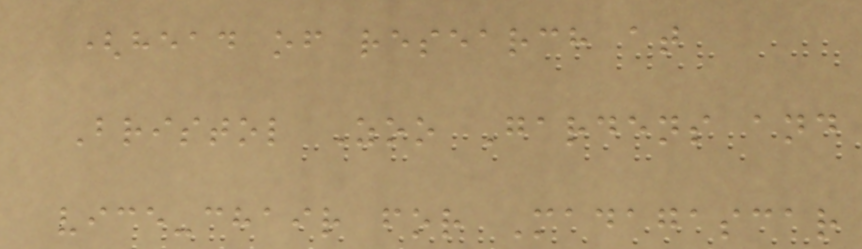(head of research at
Bristol Zoo Gardens and
vice-chair for Madagascar
